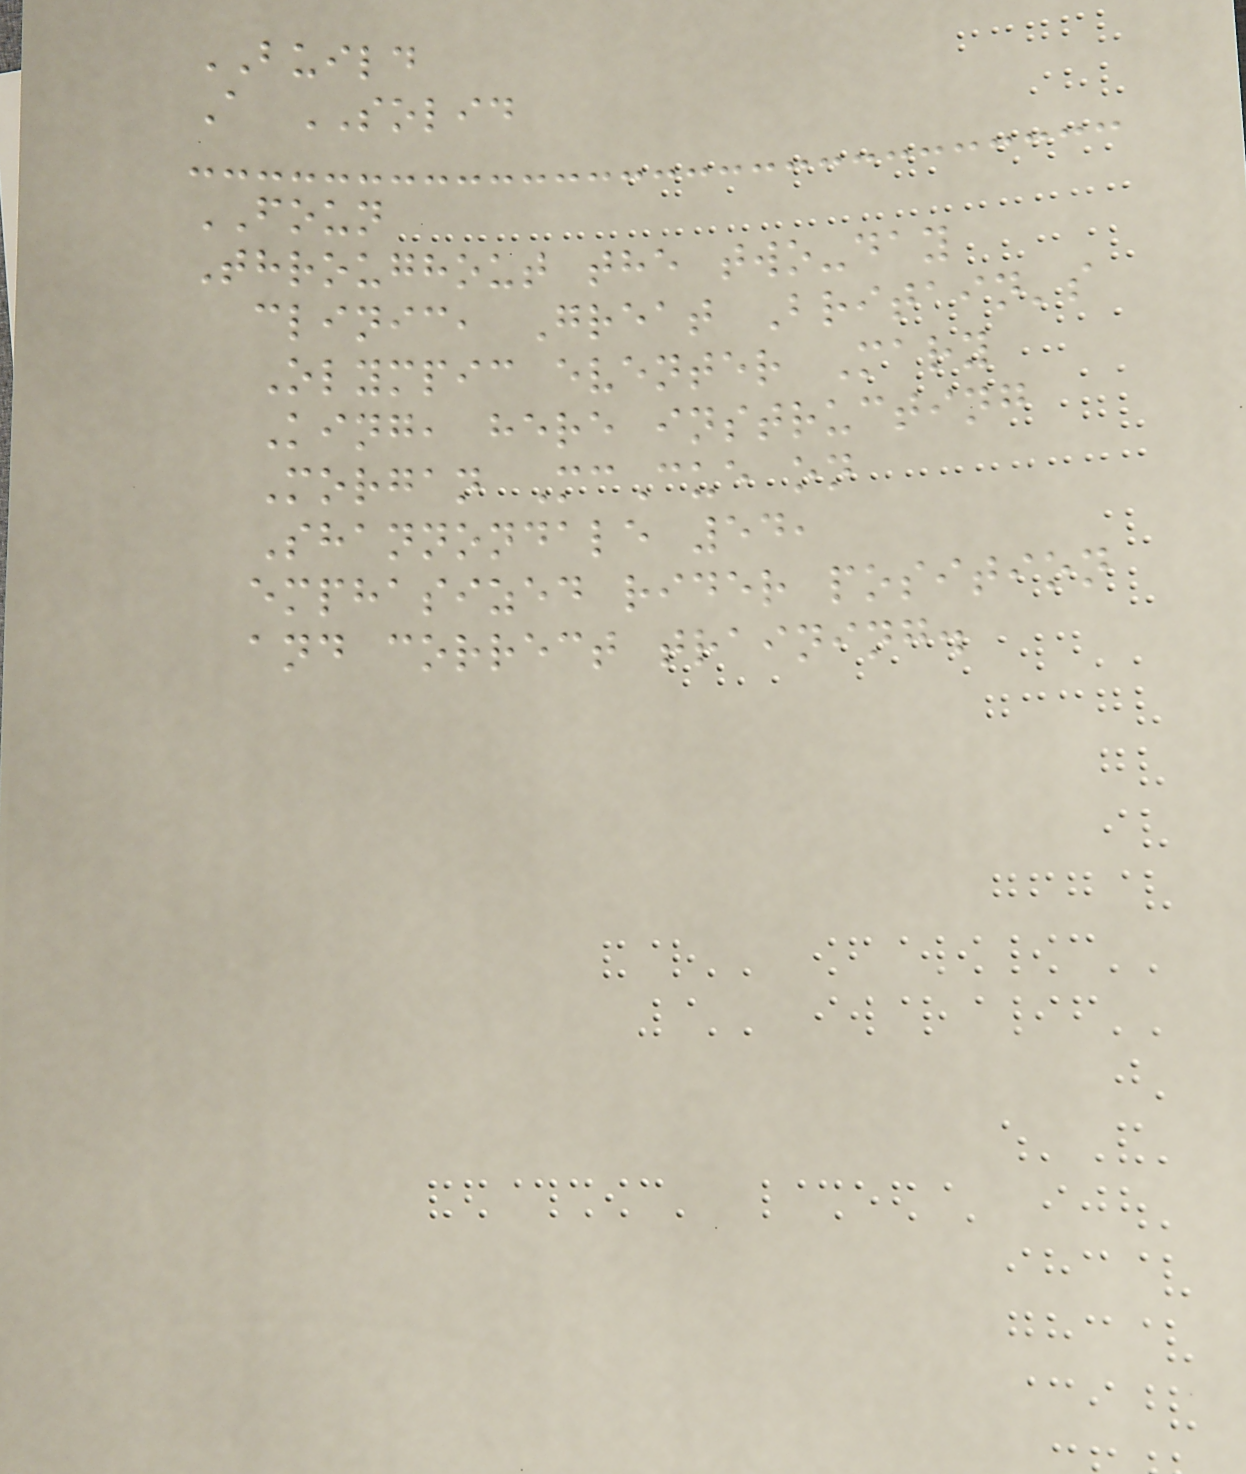BUILD
A SOLID
FOUN
Throughout the two-day
clinic, Great Britain's
Olympic eventer Mary
King, here instructing
Morgan McCue on
Shannondale 54,
emphasized rider position
and correct training.
